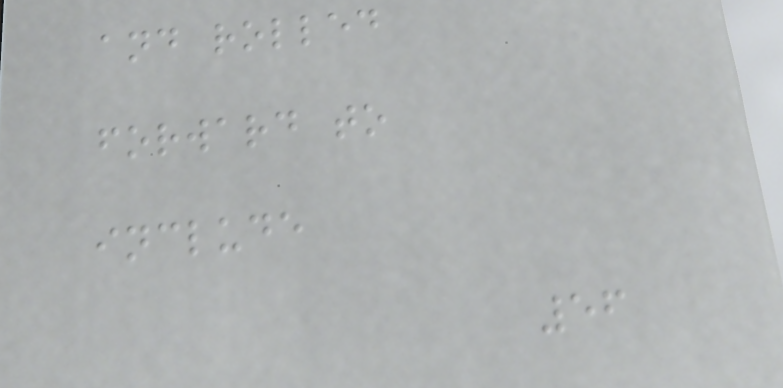and rolled
forward to
include
56
